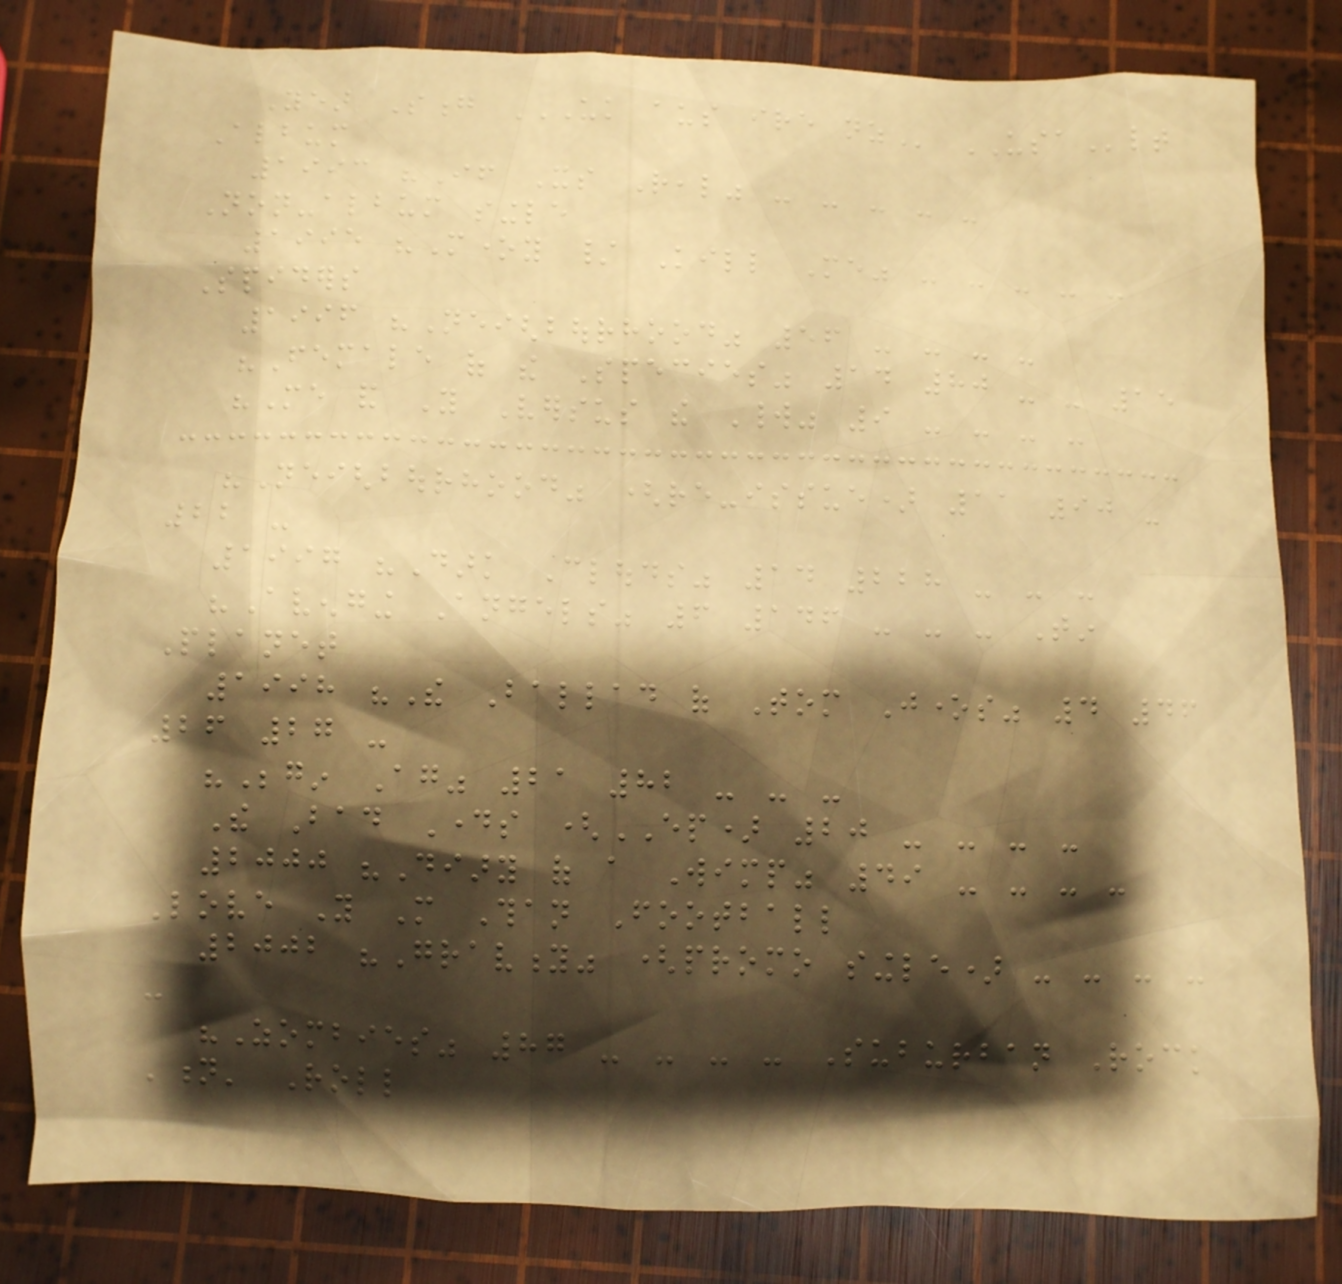Year Song UK AUS IRE NZ USAlt
Album
1993 "If Its Real" - - - - -
Non-album single
1995 "Money / Kill Me" - - - - -
Spiders
1996 "Neighbourhood" 56 - - - -
"Female of the Species" 14 80 - - 15
"Me and You Versus the World" 9 - - - -
"Neighbourhood" (re-issue) 11 90 -
22 -
1997 "Dark Clouds" 14 228 - - -
"Avenging Angels" 6 146 - - - Tin
Planet
1998 "The Ballad of Tom Jones" 4 46
26 27 -
"Begin Again" 21 82 - - -
The Bad Days (EP) 20 - - - -
2000 "Diary of a Wimp" 49 - - - -
Love You More Than Football
2002 "Gravity" (promo single) - - - -
-
"Zombies" 87 - - - - Suburban Rock
'n' Roll
